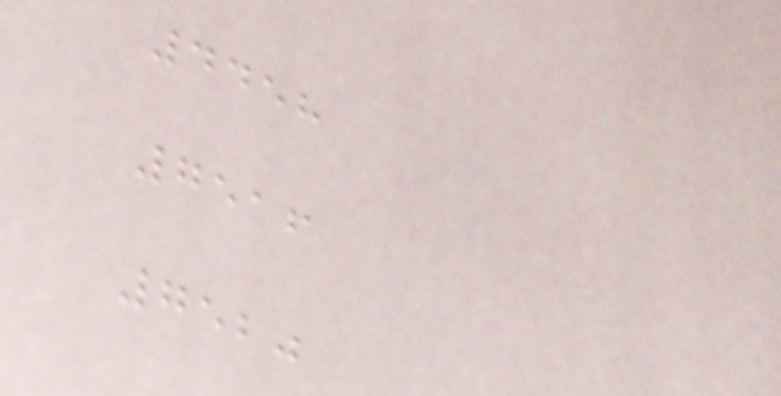4458
7516
7520
